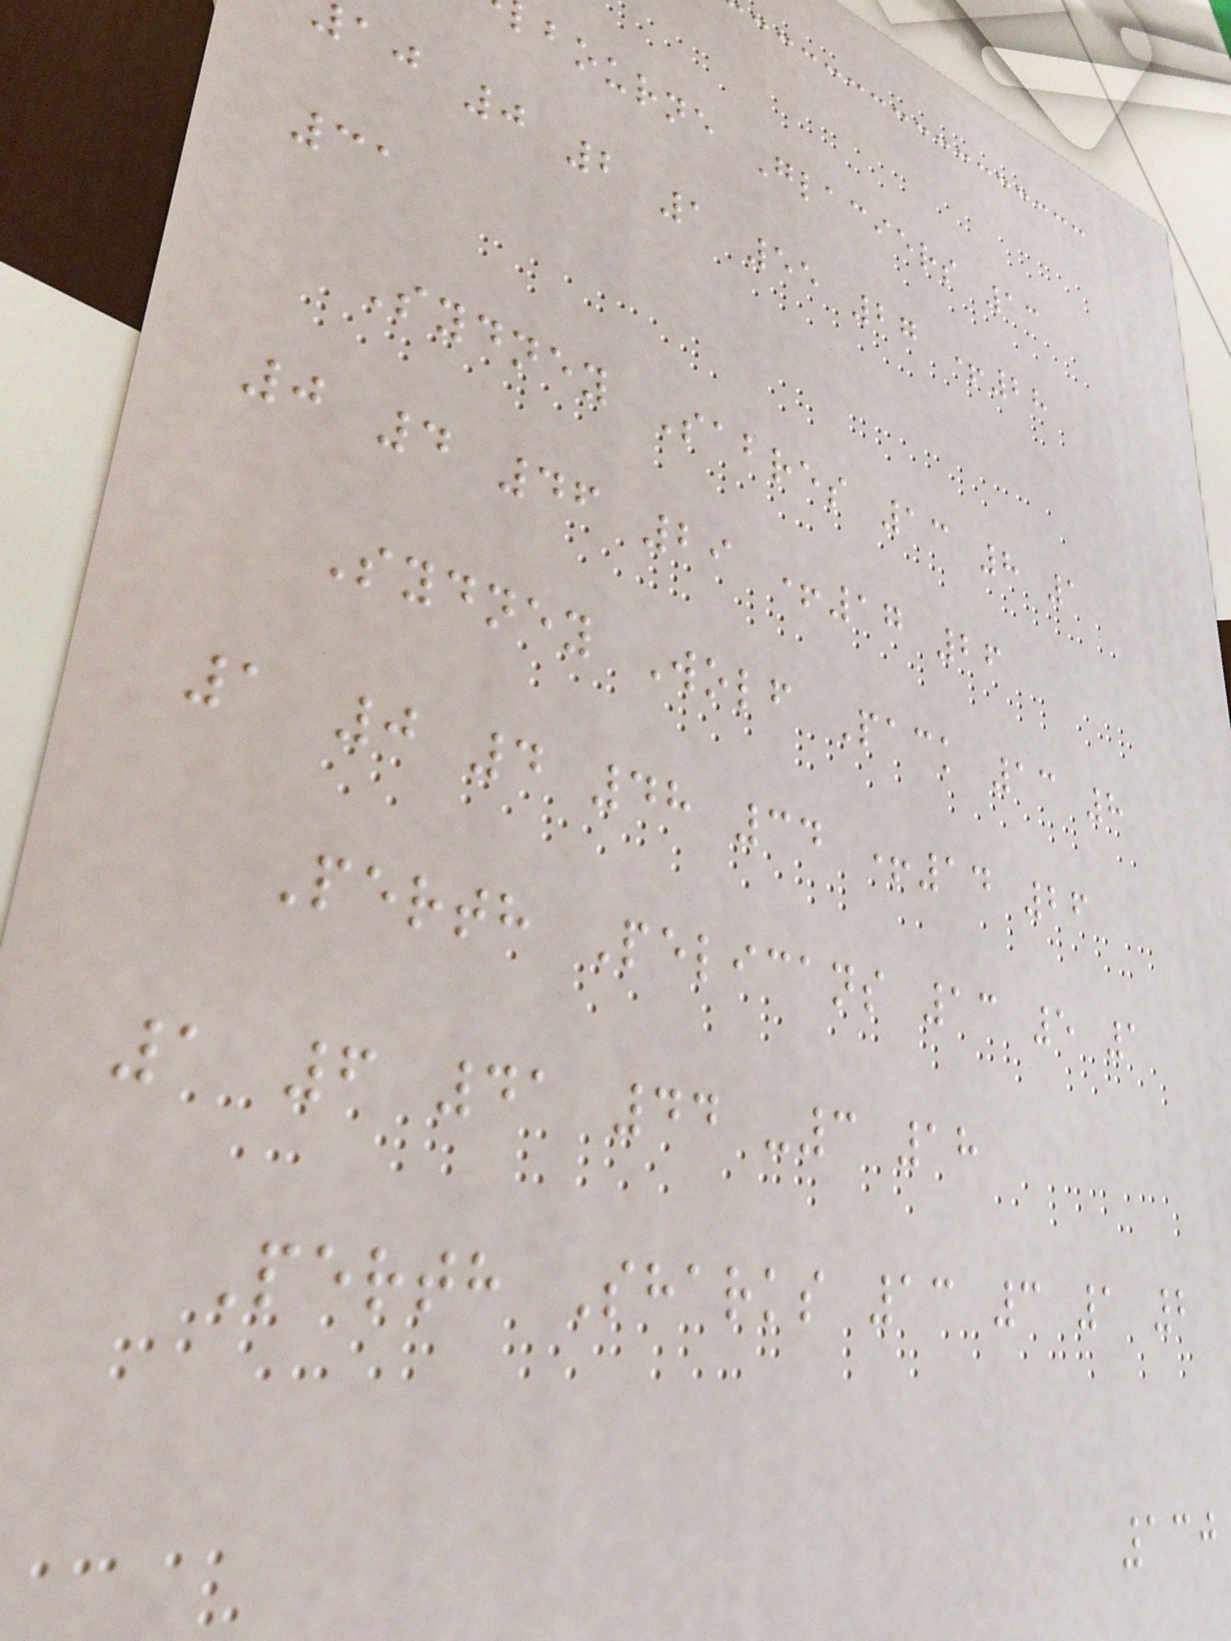bourne Glaciers 13
aj 0 2 1 55 27 +28
31
Sydney Sabres 13 8 1
0 4 46 29 +17 26
Sydney Wolf Pack 13 8
1 0 4 48 34 +14 26
Perth Pelicans 13 5 1
1 6 41 44 -3 18
Perth Sharks 13 3 1 2
130
